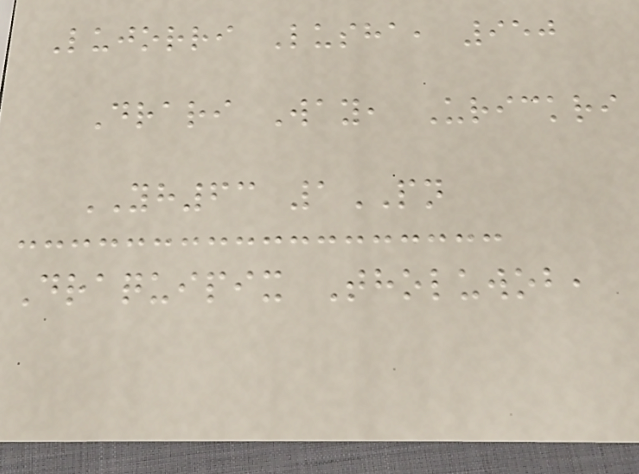Lujorri Lusha, 950
Drari Way, Urickri
YH63 1PN
Draquipix Tholuwob,
